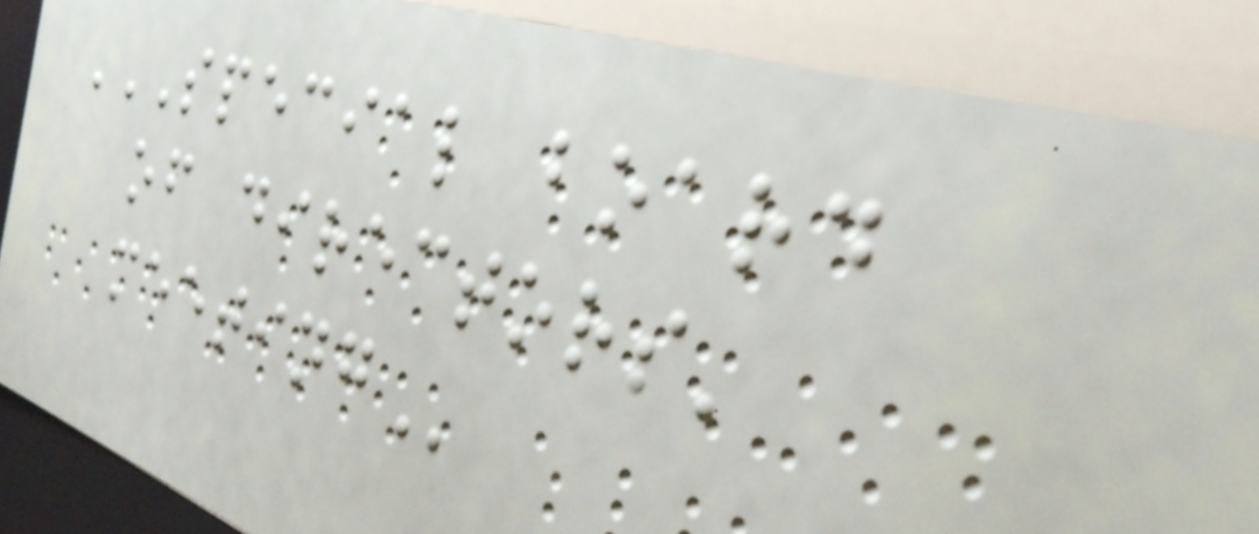SPECIAL BOARD
OF DIRECTORS'
MEETING
